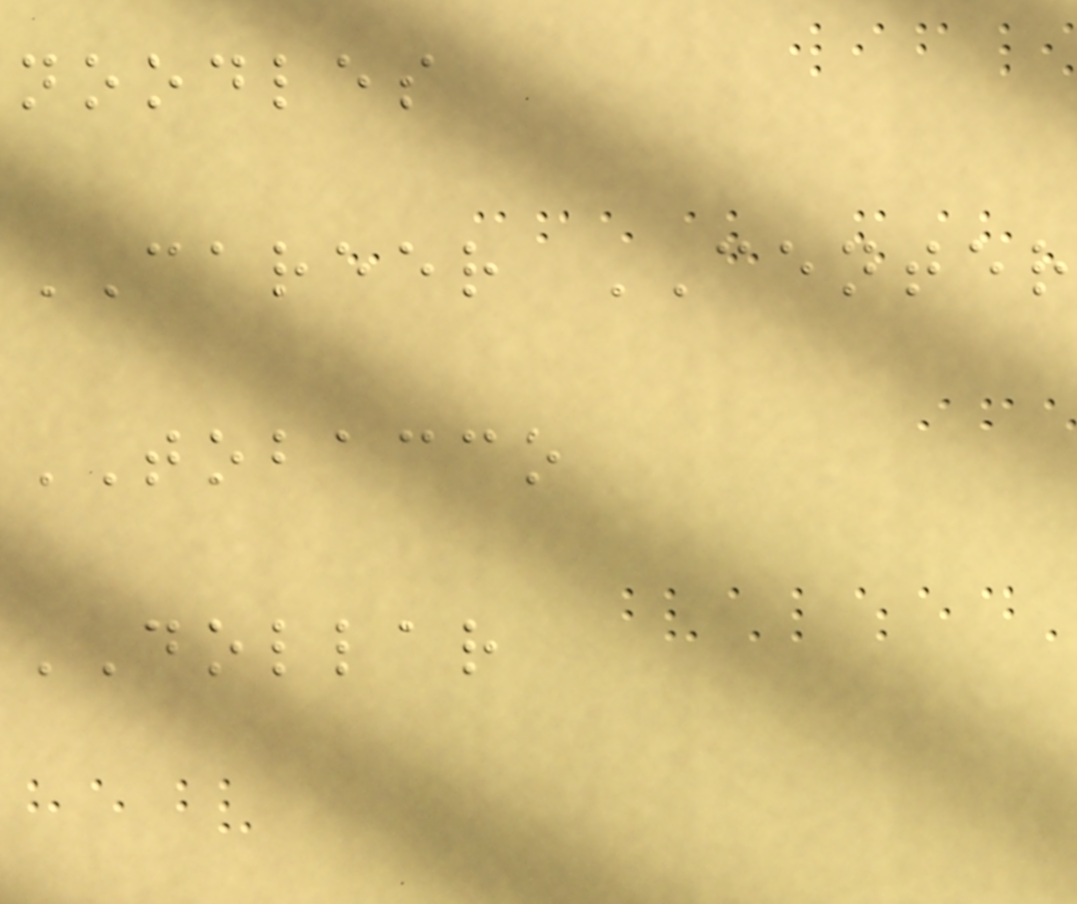noodles
CAREER CENTER
TOBACCO
DOLLAR
